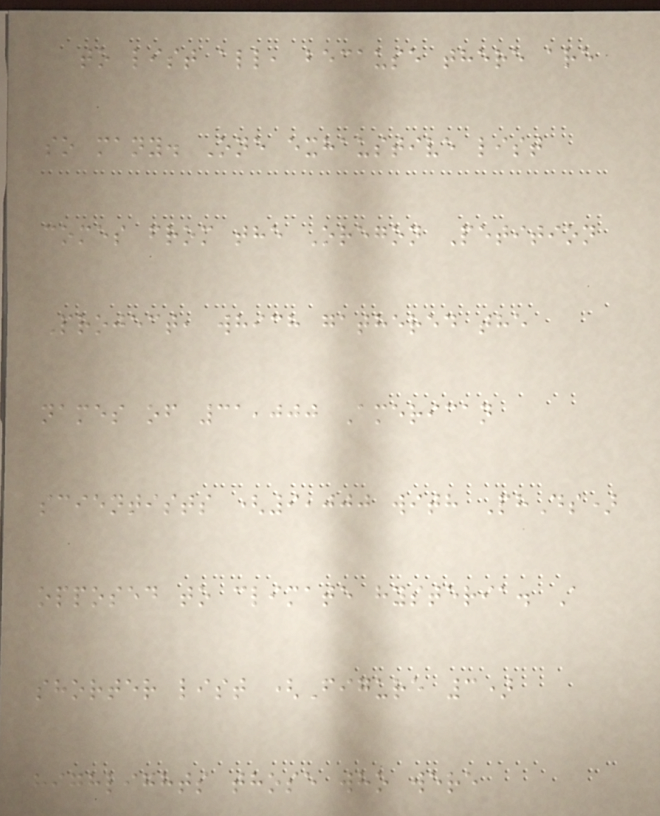to list all, because there are
so many. One exhaustive list
comes from the Oregon Petition
Project, which gathered the
names of 31,000 American
scientists (9,000 with PhDs)
opposed to climate hysteria. A
shorter list (Figure 3)
highlights those who were
